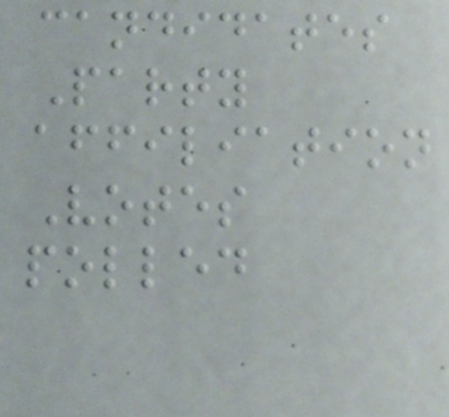candidates
Party
affiliation
Votes
polled
